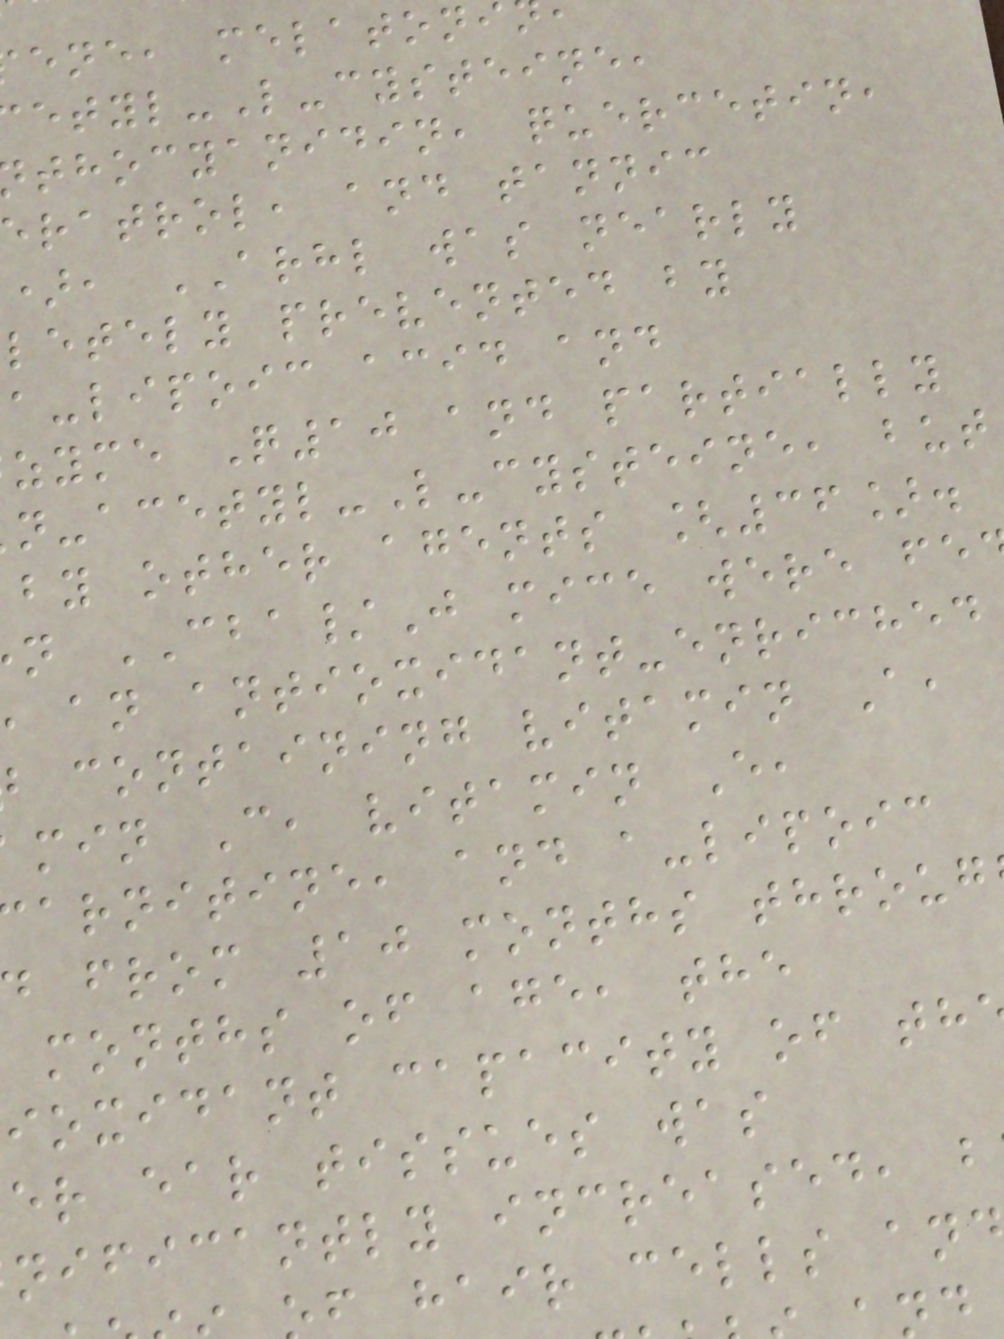ene, melatoni
etyl-L-cysteine,
thocyanidin, quercetin,
eratrol, and tannic
), ARHL was nearly
letely prevented by
a-lipoic acid and
zyme Q10 and partially
-acetyl-L-cysteine, but
by other agents [36].
n CBA/J mice were fe
an antioxidant-enriched
containing vitamin A,
min C, vitamin E,
arnitine, and a-lipoic
from 10 months throug
months of age, the
ioxidant capacity of th
er ear tissues was
nificantly increased, b
f hair cells an
